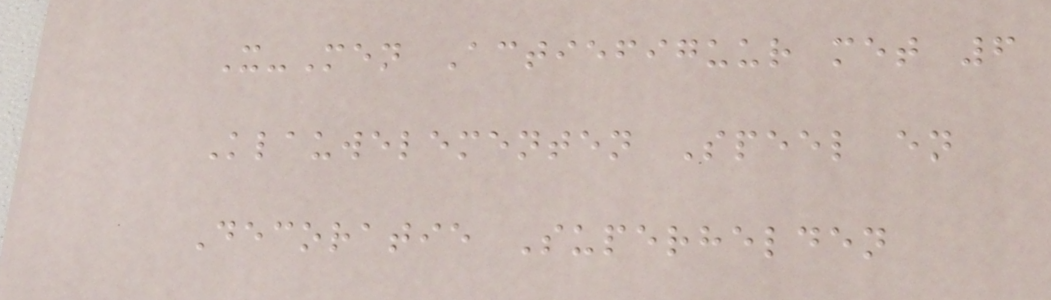X-Men Actiefiguur met 6
Klauwelementen Speel en
Decoratie Superhelden
